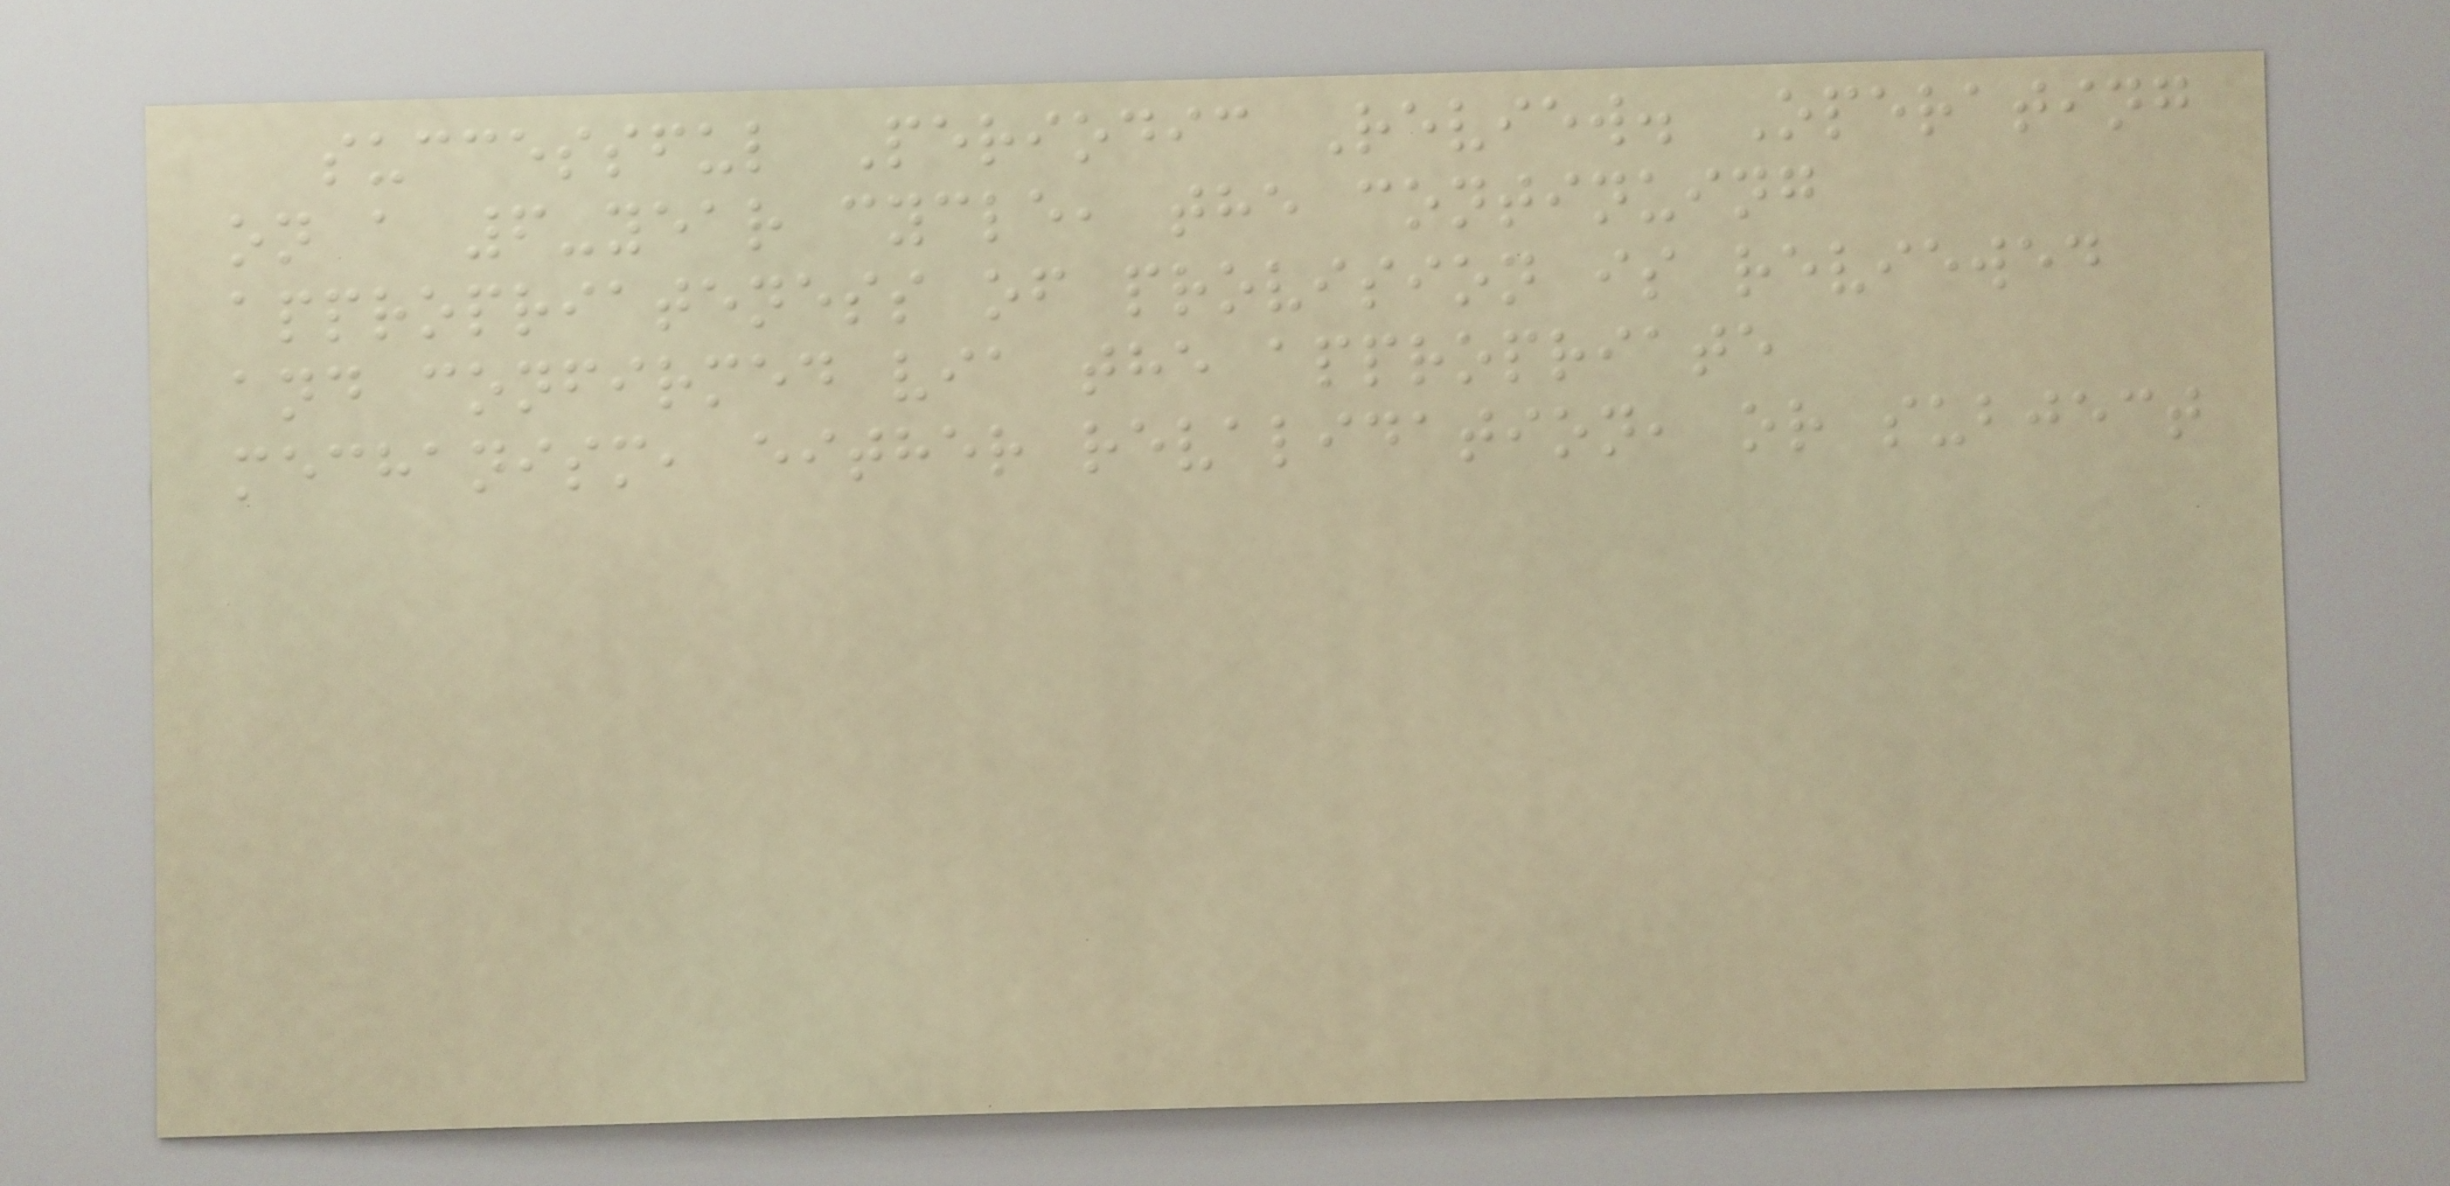successful Periodic Review. Operating
on a 6-year cycle, the continuing
appropriateness of provision is reviewed
and confirmed via the appropriate
mechanism, either revalidation, or subject
